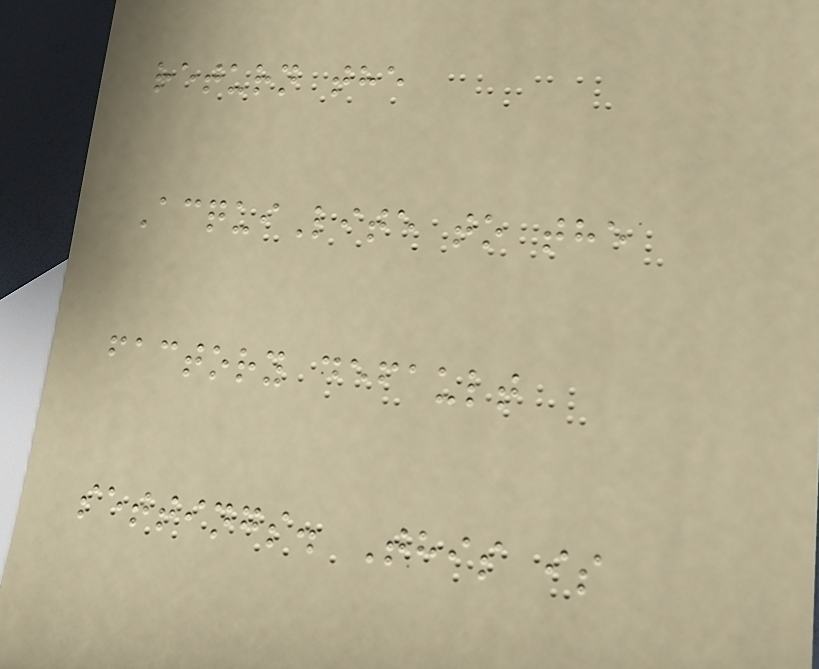return the
AcquiLite to the
factory default
settings. This is
